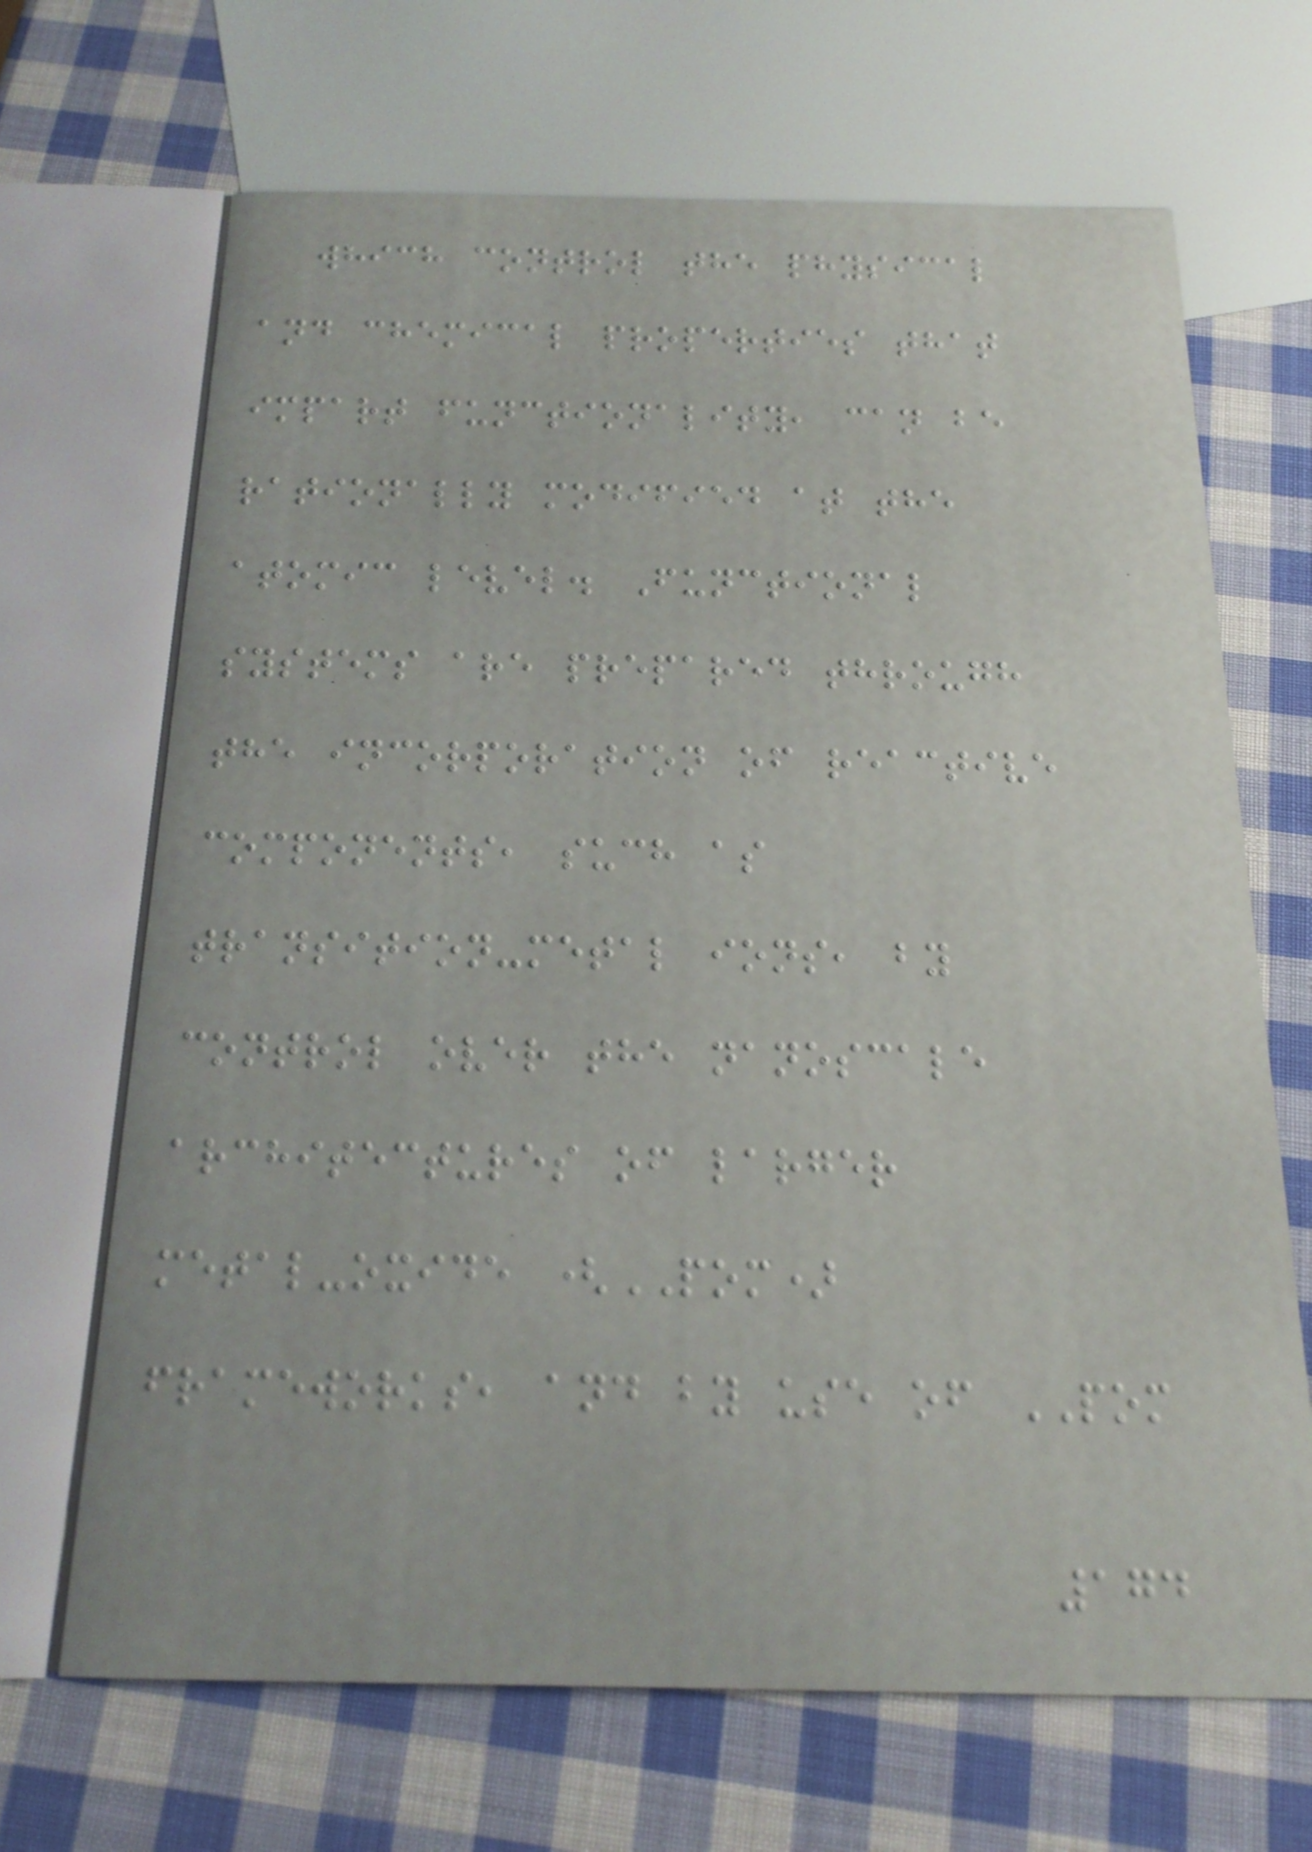which control the physical
and chemical properties that
impart functionality, can be
rationally modified at the
atomic level. Functional
systems are prepared through
the incorporation of reactive
components, such as
transition-metal ions, by
control over the nanoscale
architectures of larger
metal-oxide (POM)
frameworks, and by use of POM
174
